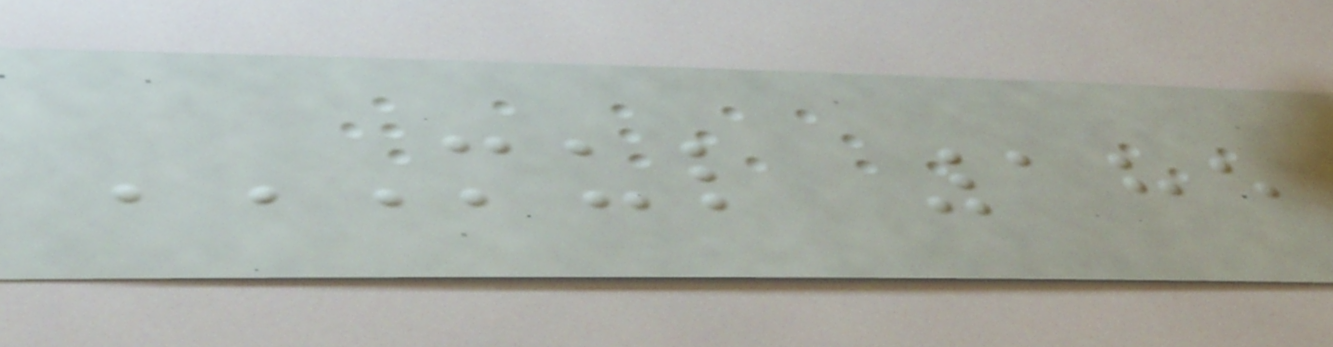MUL 185
